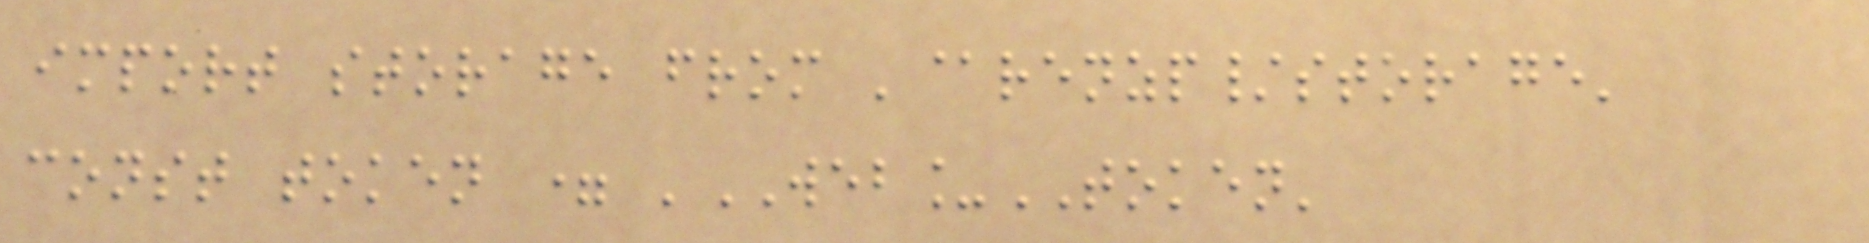import storage from '@renzp/storage'
const token = 'WEB_TOKEN'
